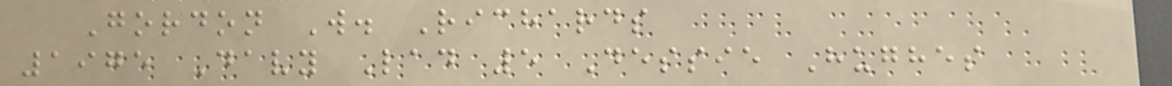Gordon W. Richards
1975 Davy Lad 5 Dessie Hughes
